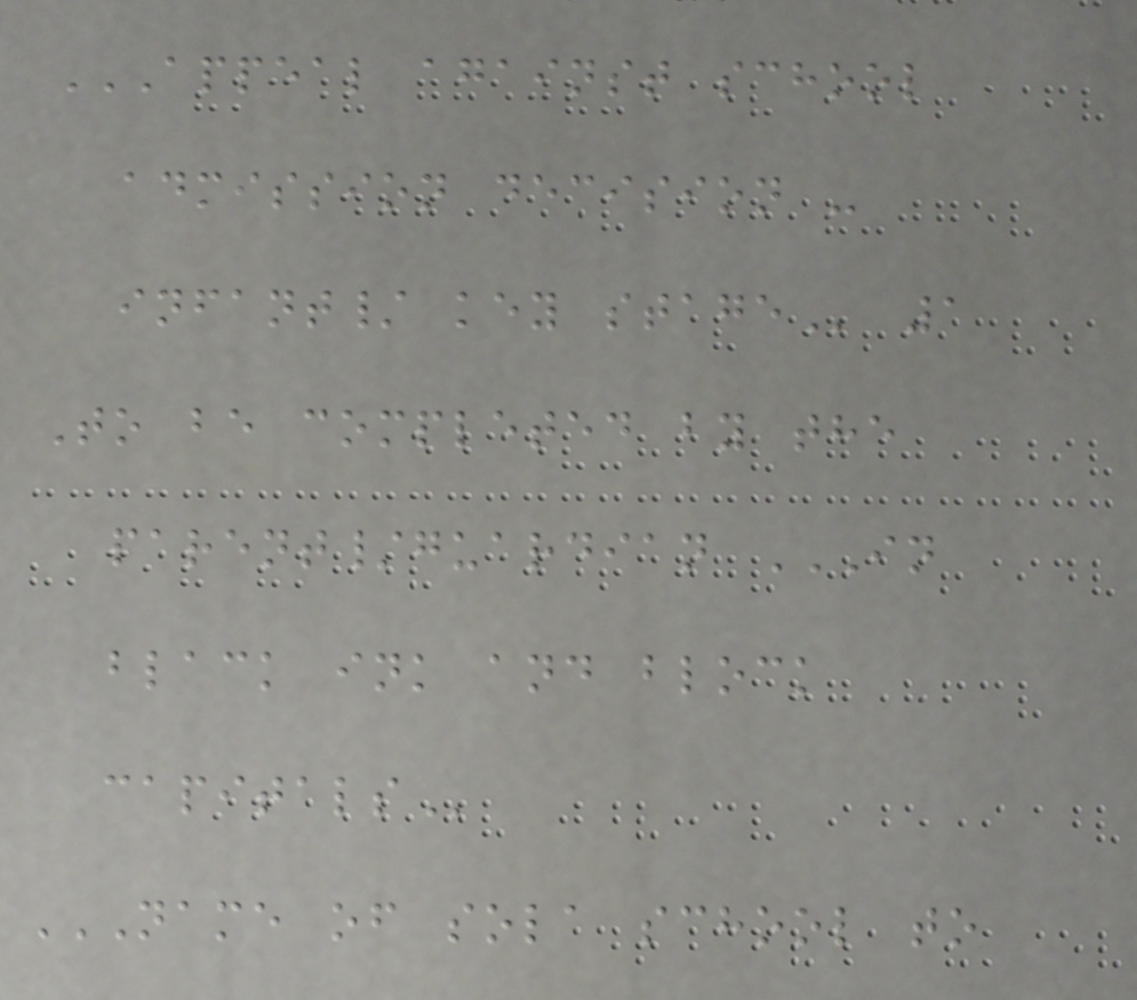APPEAL AGAINST SCHOOL
ADMISSION DECISION -
INFANT/ KEY STAGE 1
To be completed by the
parent/guardian IN
BLACK INK AND BLOCK
CAPITALS
NAME OF SOLA SCHOOL TO
